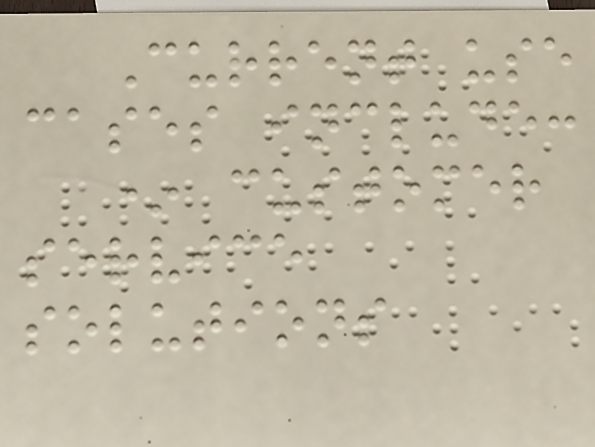Current use
cases include:
* customer
service
solutions
